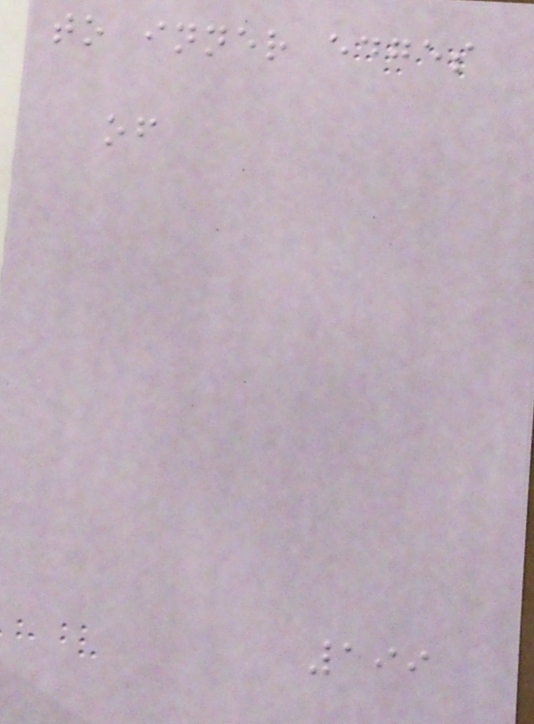to inner edges
of
199
